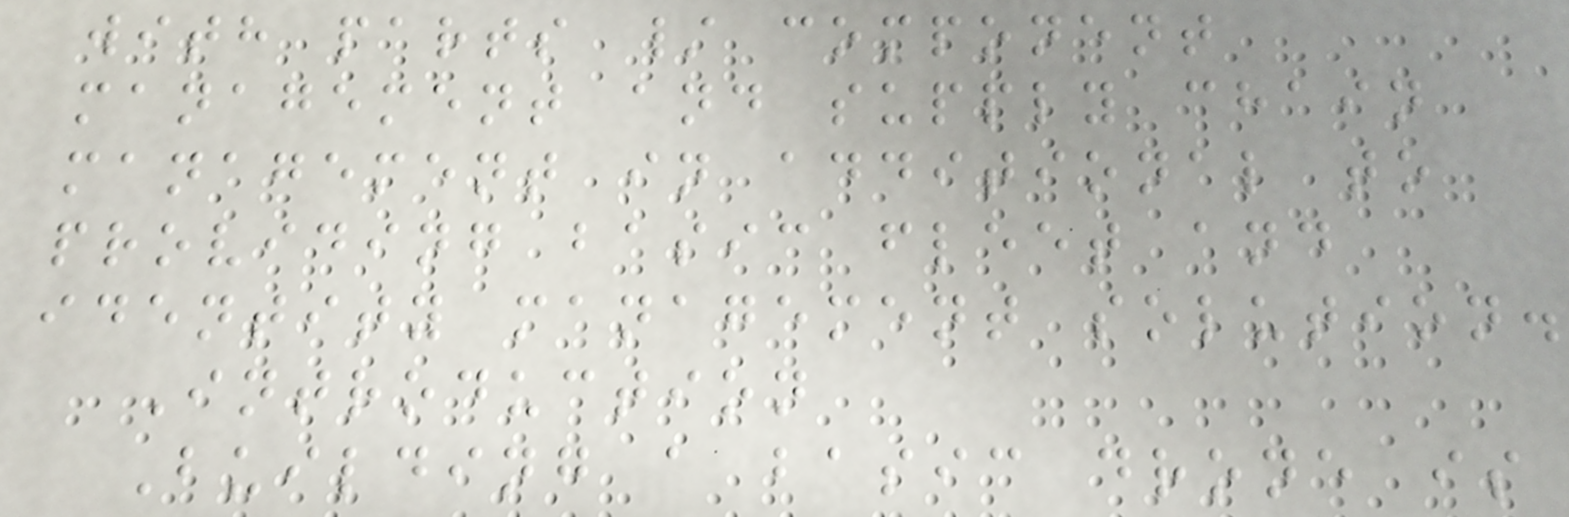with parts / component
management and supply chain
management in additional to
providing basic fleet and
identity management solution.
Introduction
Building a basic drone is
